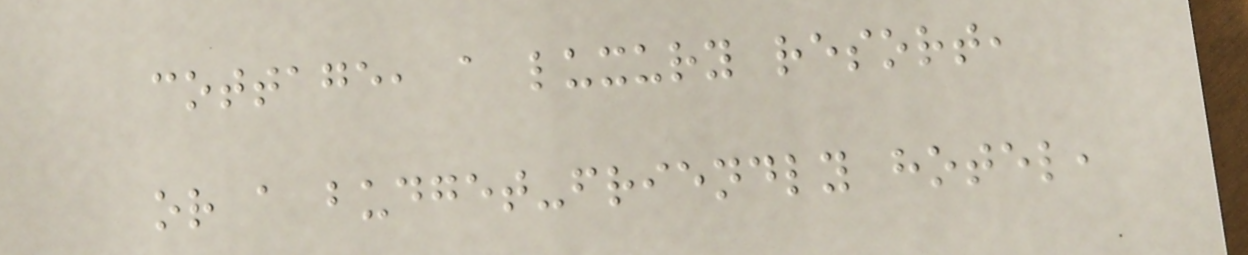cottage, a luxury resort,
or a budget-friendly hotel,
